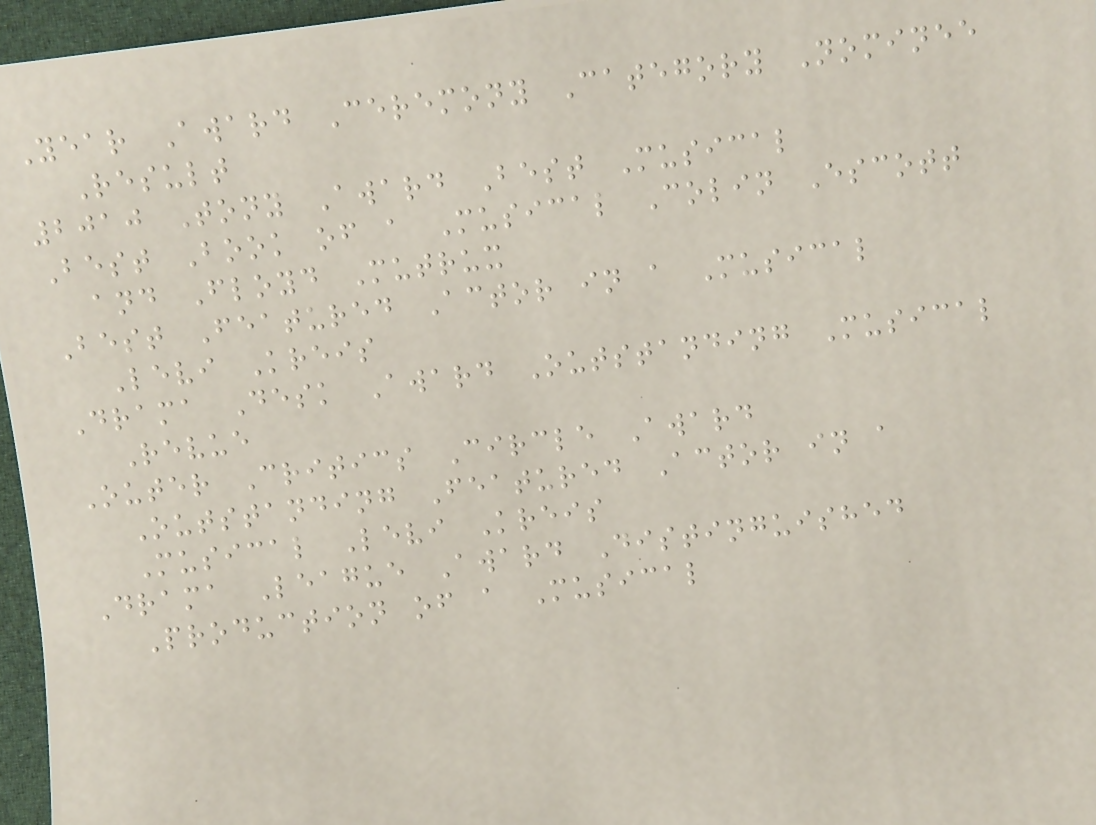Year Award Ceremony Category Nominee
Result
2010 Tony Award Best Musical
Best Book of a Musical Colin Escott
and Floyd Mutrux
Best Featured Actor in a Musical
Levi Kreis
Drama Desk Award Outstanding Musical
Revue
Outer Critics Circle Award
Outstanding Featured Actor in a
Musical Levi Kreis
Drama League Award Distinguished
Production of a Musical
